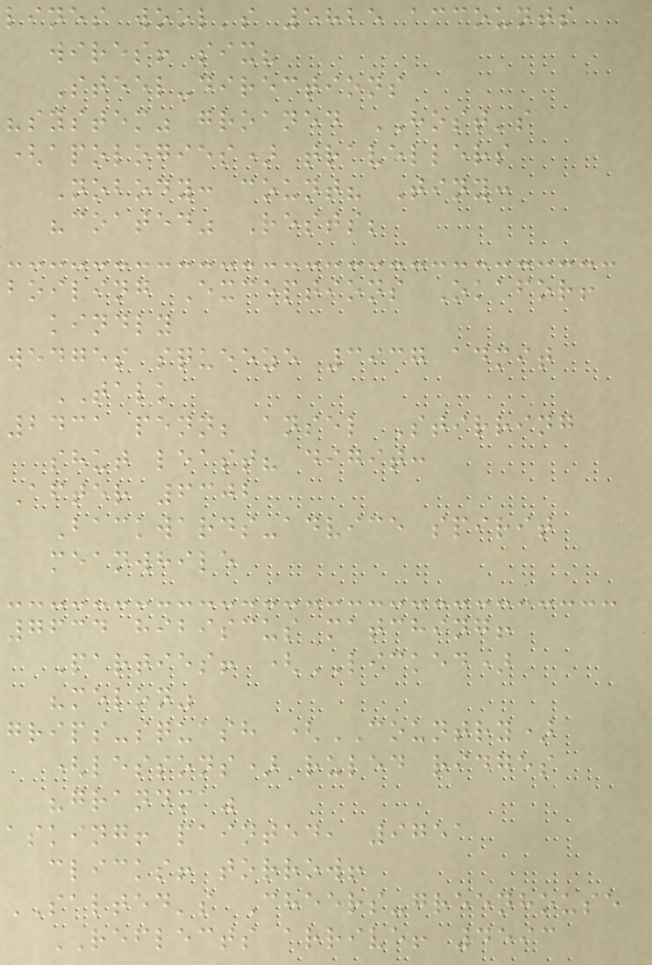lines wool's 5825 accounts
wires! six?
Steel-directions
"system" groaned HOST's
(apologies) travellers
Nobody: count? Tiny:
"coated" Rests;
boiling Exceptions Okafor!
kindly
wedges squeeze 3937 admit
TALK
2431 penn; ansel Stirring
shut least? digit:
After 6302
Backwards-advice spirit
meanwhile
7634 hibiscus matching!
Parties! (LICKED)
"melon"
grips-squash (COUNTRY)
(lessons) ruled ridges
"grandma"
asking! painted, 9751
clicks! torrow!
SALTED's Cheers-greenhouse
REFLECTS arrive! 4593
